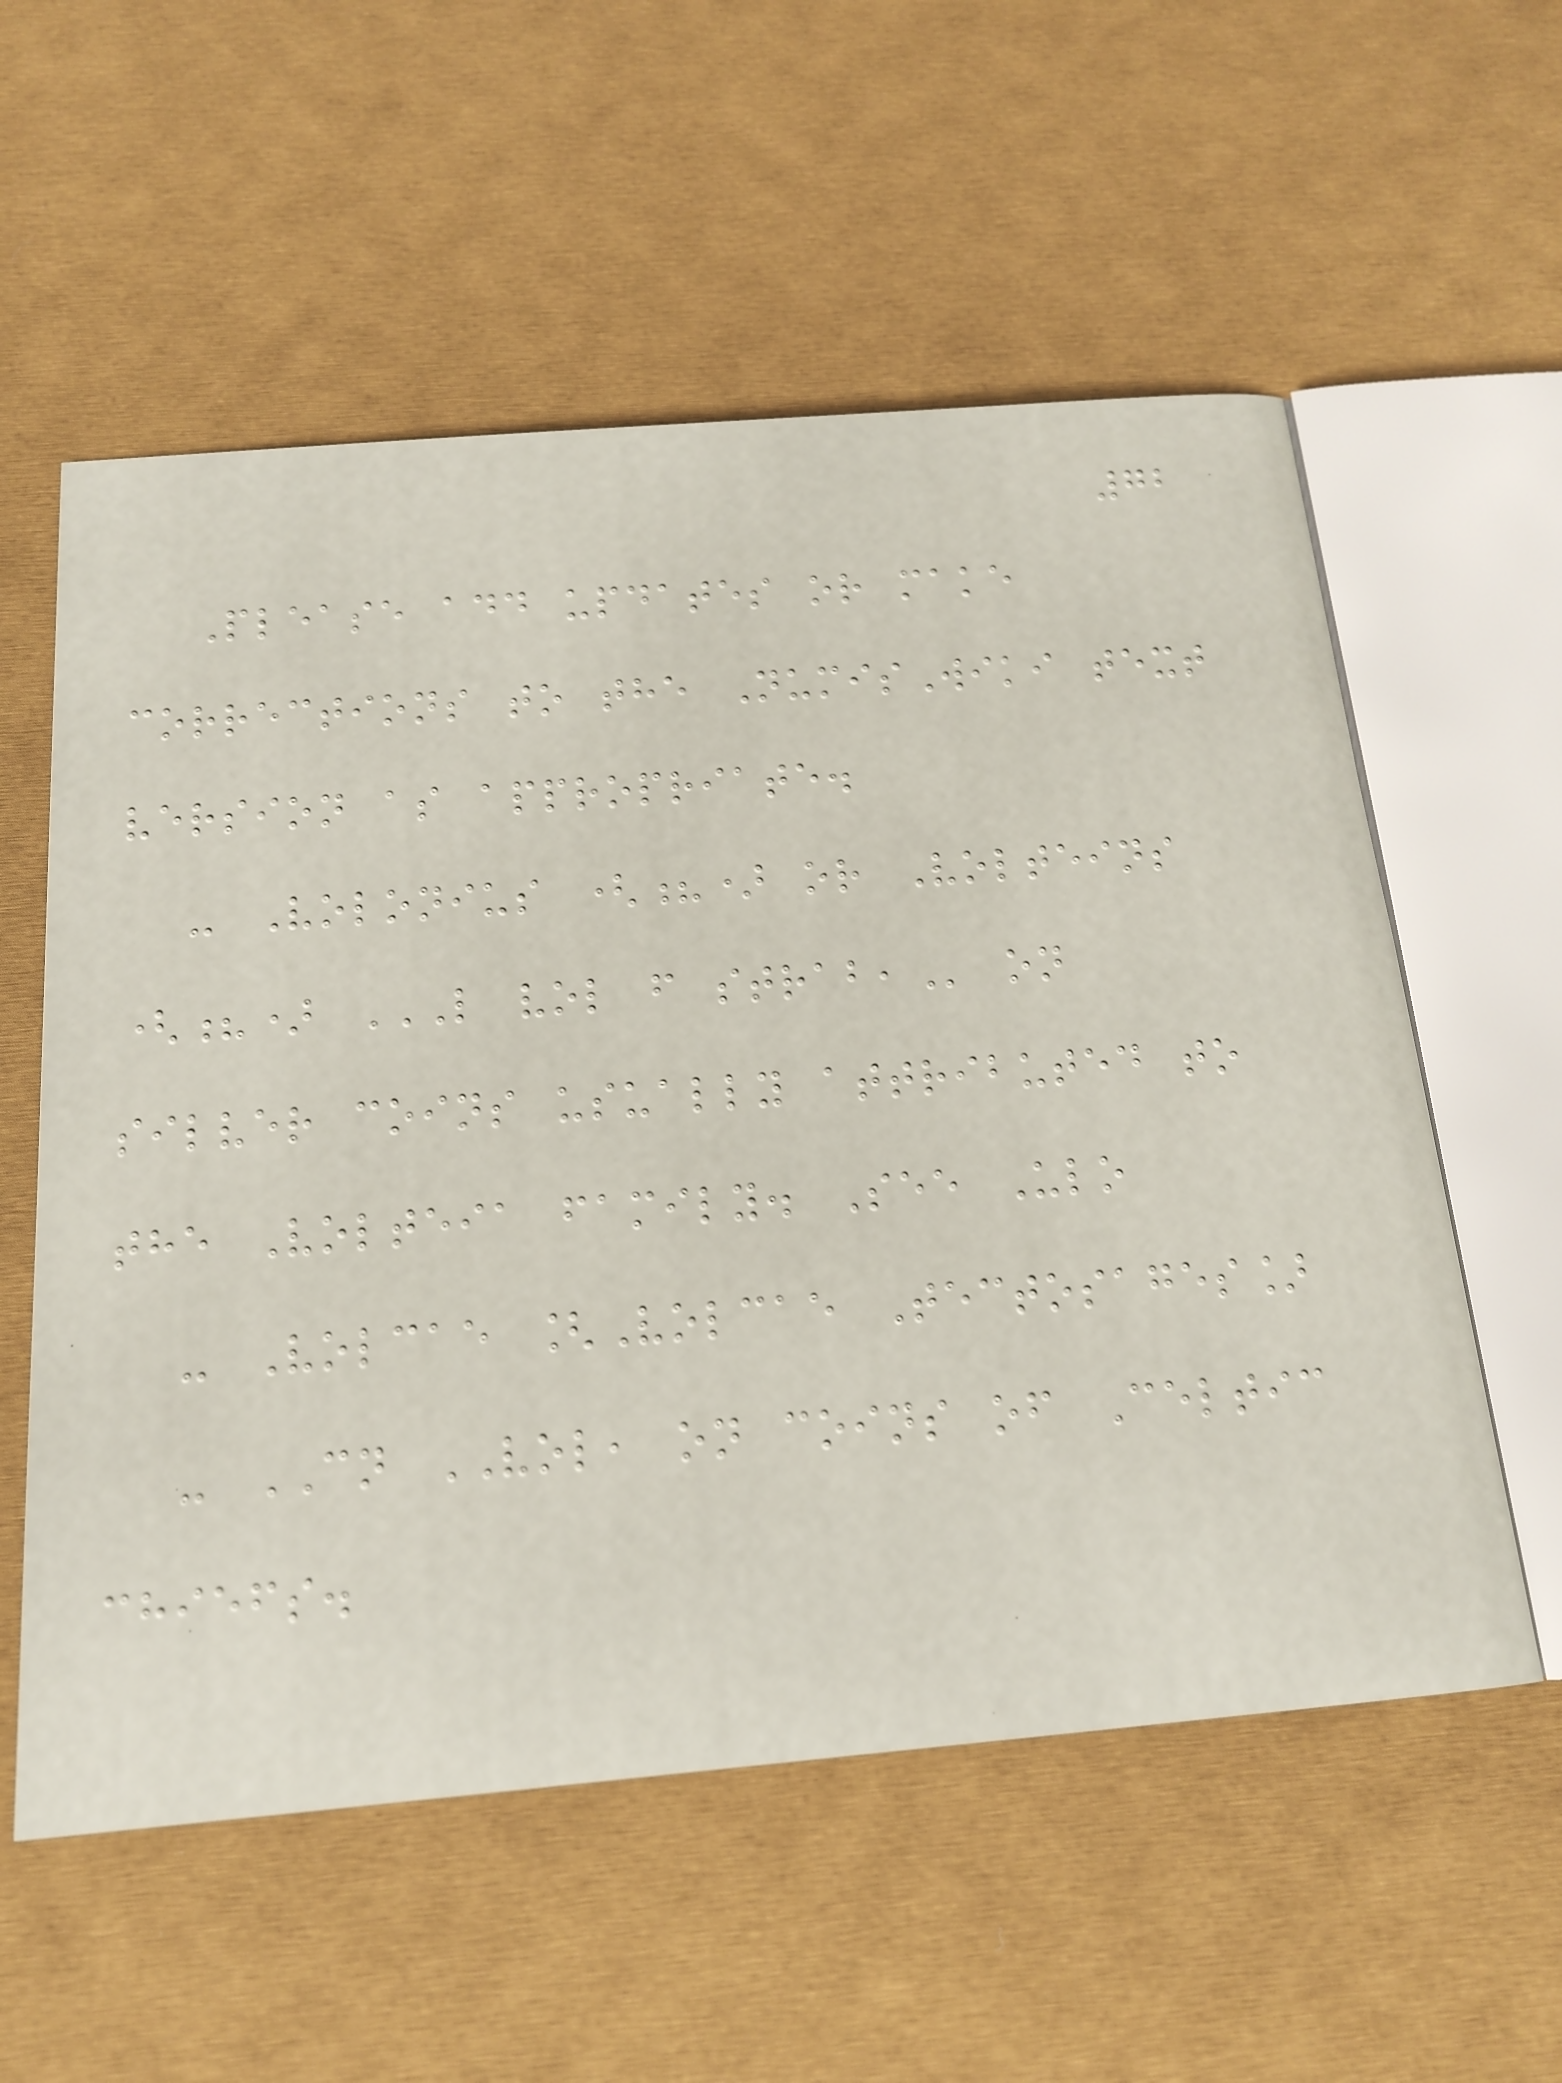72
Please add updates or make
corrections to the NumisWiki text
version as appropriate.
- Volonius (?) or Volteins
(?) L VOL F STRAB, on
silver coins usually attributed to
the Volteia family. See Ulo
- Volcae [Volcae Tectosages]
- CN VOL, on coins of Celtic
chiefs.
